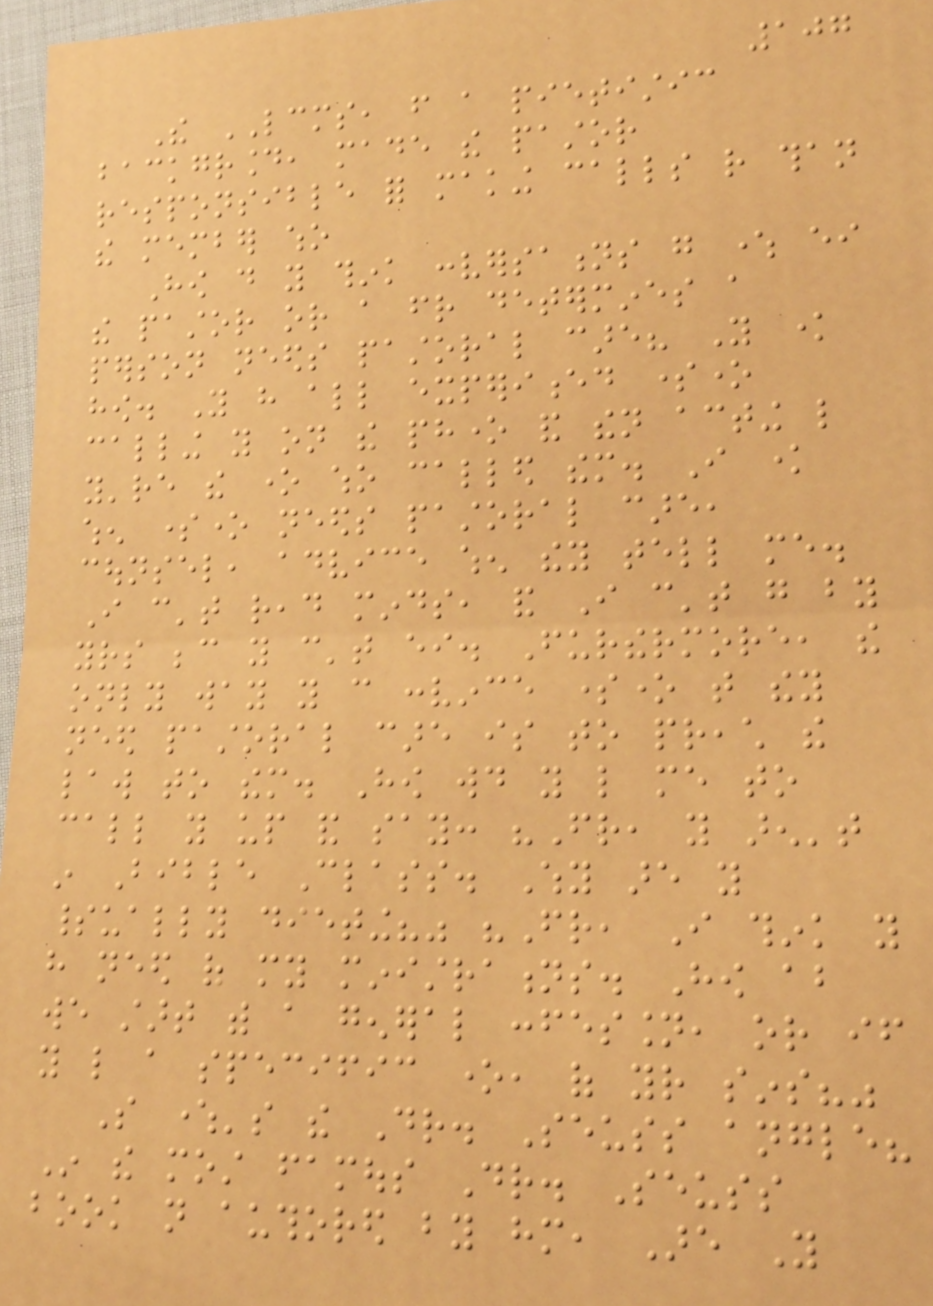107
The LCMS, from a pietistic
background, made the pastor
responsible for making calls rather than
the member who
How do you think conversations go where either
the pastor or a friend determines a
person needs pastoral care? You know
how. You have all experienced someone
calling you on the phone and then acting like
you're the one who called them. I know
when someone needs pastoral care,
counsel, advice when they tell me.
I can't read minds, and I can't go by
yours because you can't either. Furthermore, the
only way you can convince someone that they
need pastoral care is to preach the
law to them. How would you like me to
call you up and say: "Friend, you aren't
in Bible Class. Why are you
spiritually dieting?" "Friend, I think you
have need of my ministrations. How about
we start with a general confession, or if
you like a specific one, of your sins?"
So where's the Dr. Seuss angle?
In the most famous Dr. Seuss
book not authored by him, Are You
